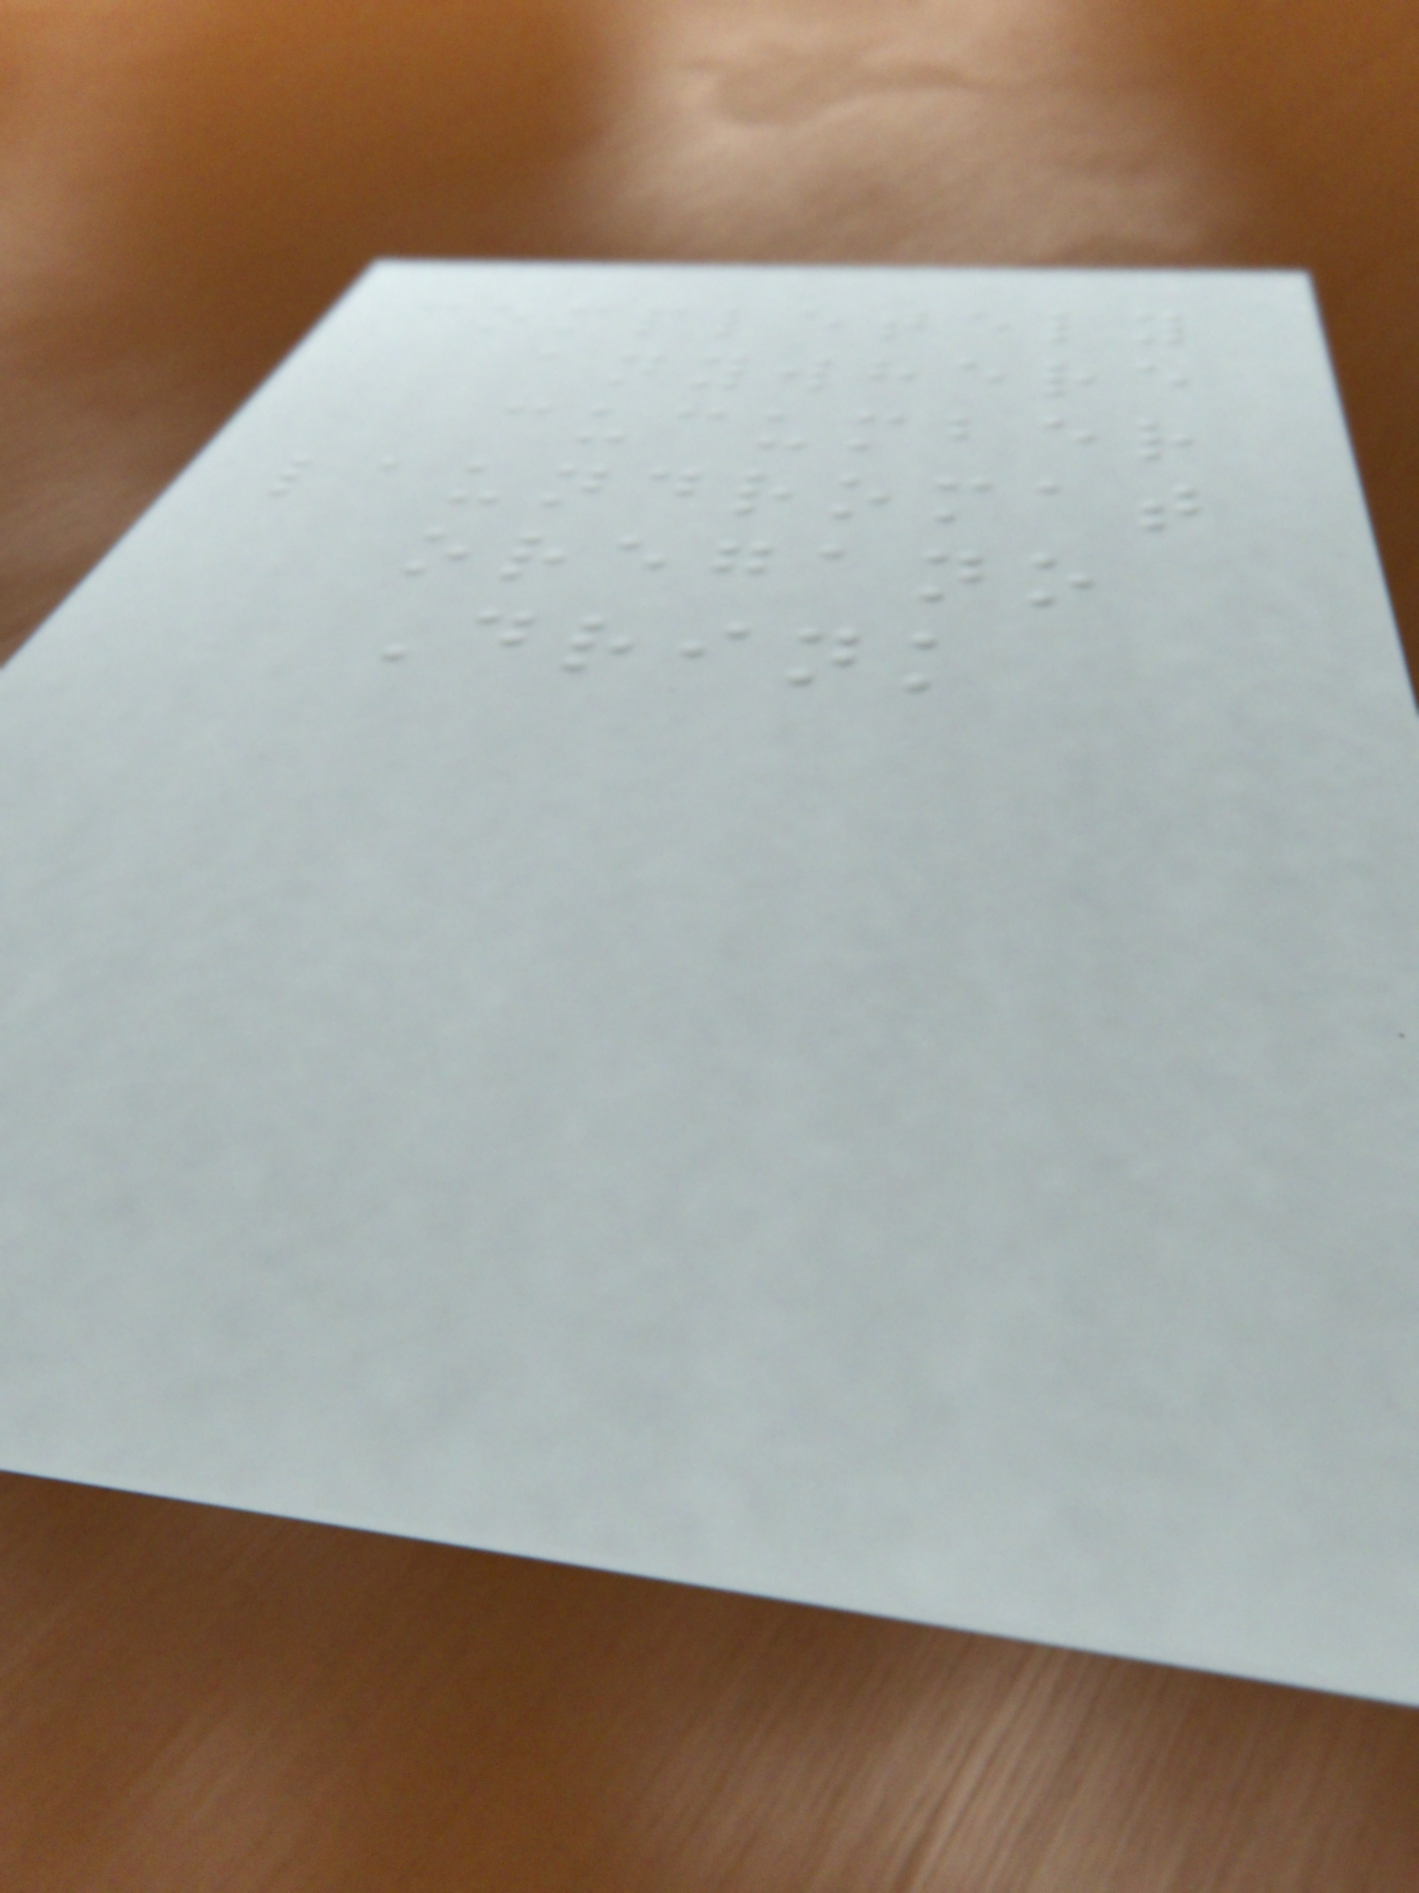completely
anywhere
cucumber
laundromat
oregano
Drink
